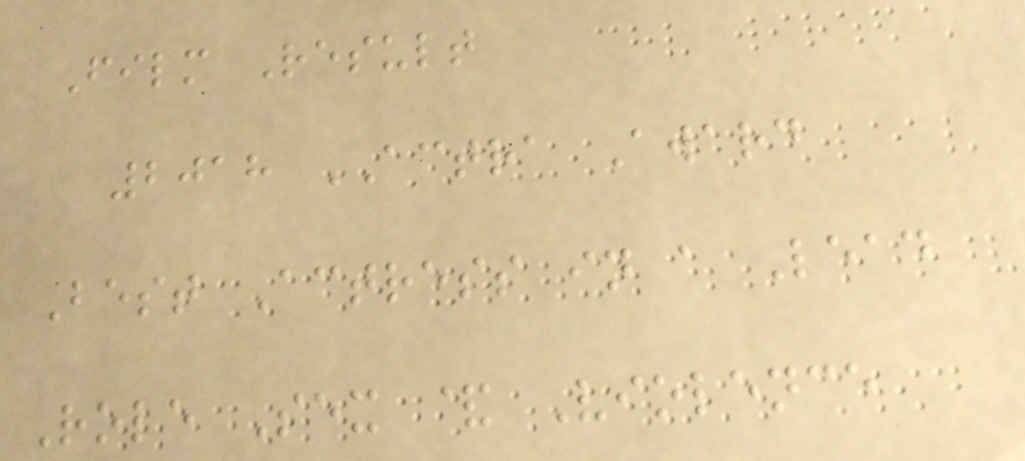Film Result
2018 ACTRA Award
Best Actress in a Lead
Role Sex & Violence
